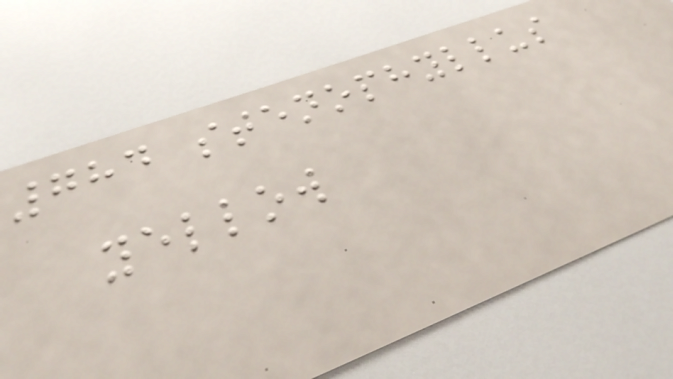784 stenophyllus
yellow
